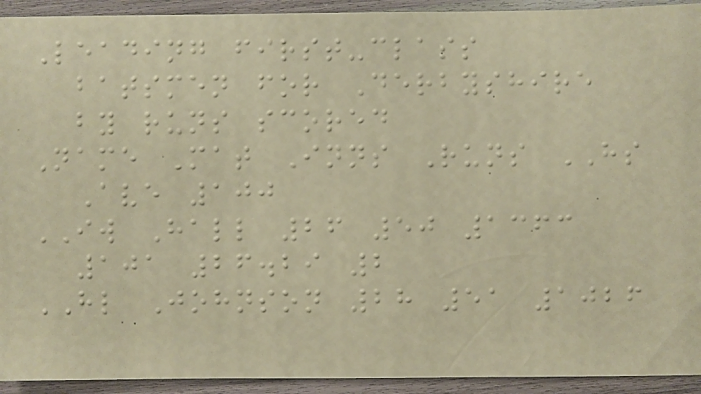Leading first-class
batsmen for Derbyshire
by runs scored
Name Mat Inns Runs HS
Ave 100
IW Hall 26 50 1363
101 26.29 2
HL Johnson 28 51 1026
